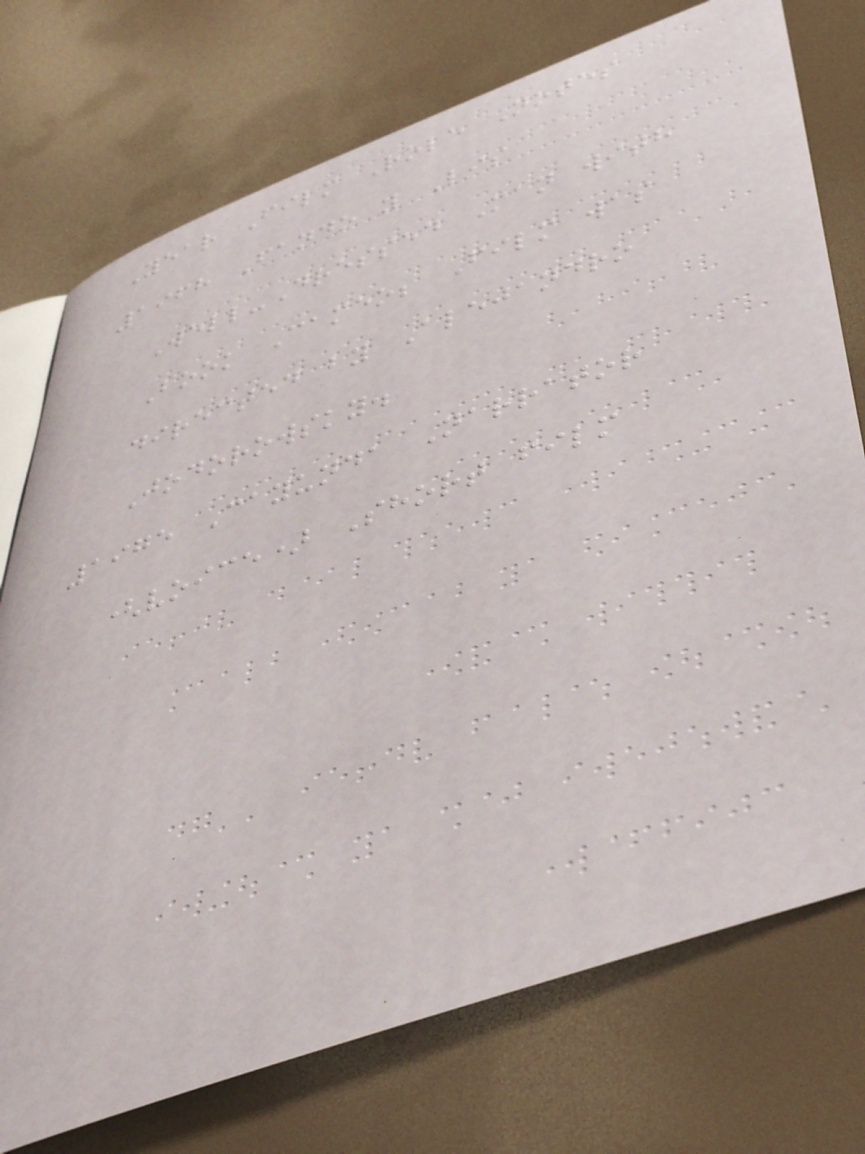Year Film Role Notes
1968 Fando y Lis
Well-Dressed Man with
Book Cameo; Film was
directed by Alejandro
Jodorowsky.
1975 Cayunda Narrator
(voice) Short film
